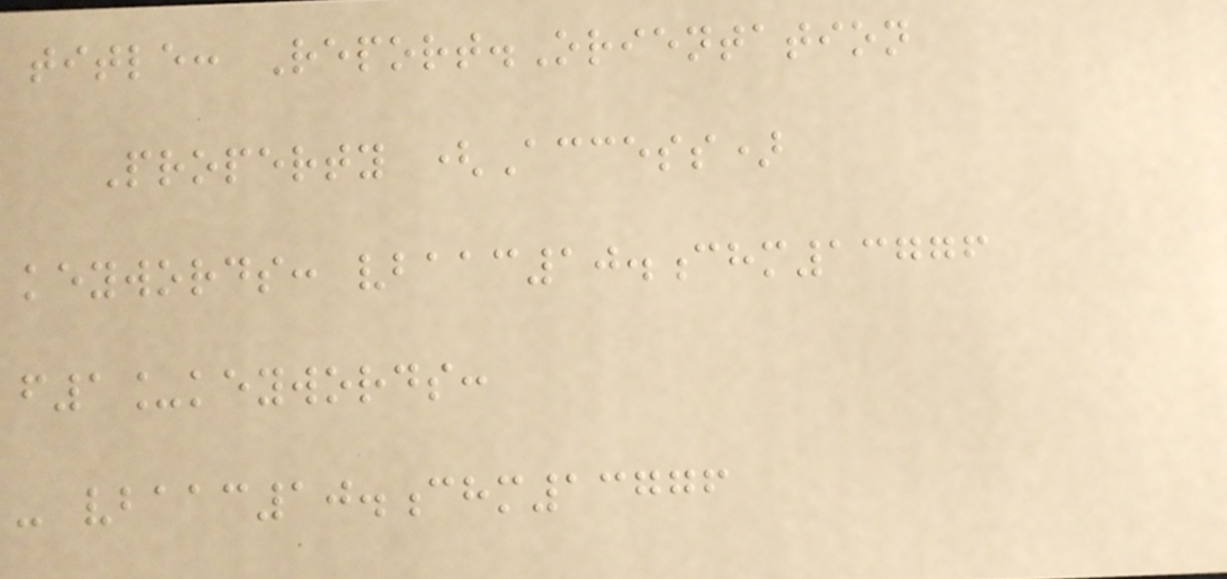title: Report.Orientation
Property (Access)
keywords: vbaac10.chm13776
f1_keywords:
- vbaac10.chm13776
